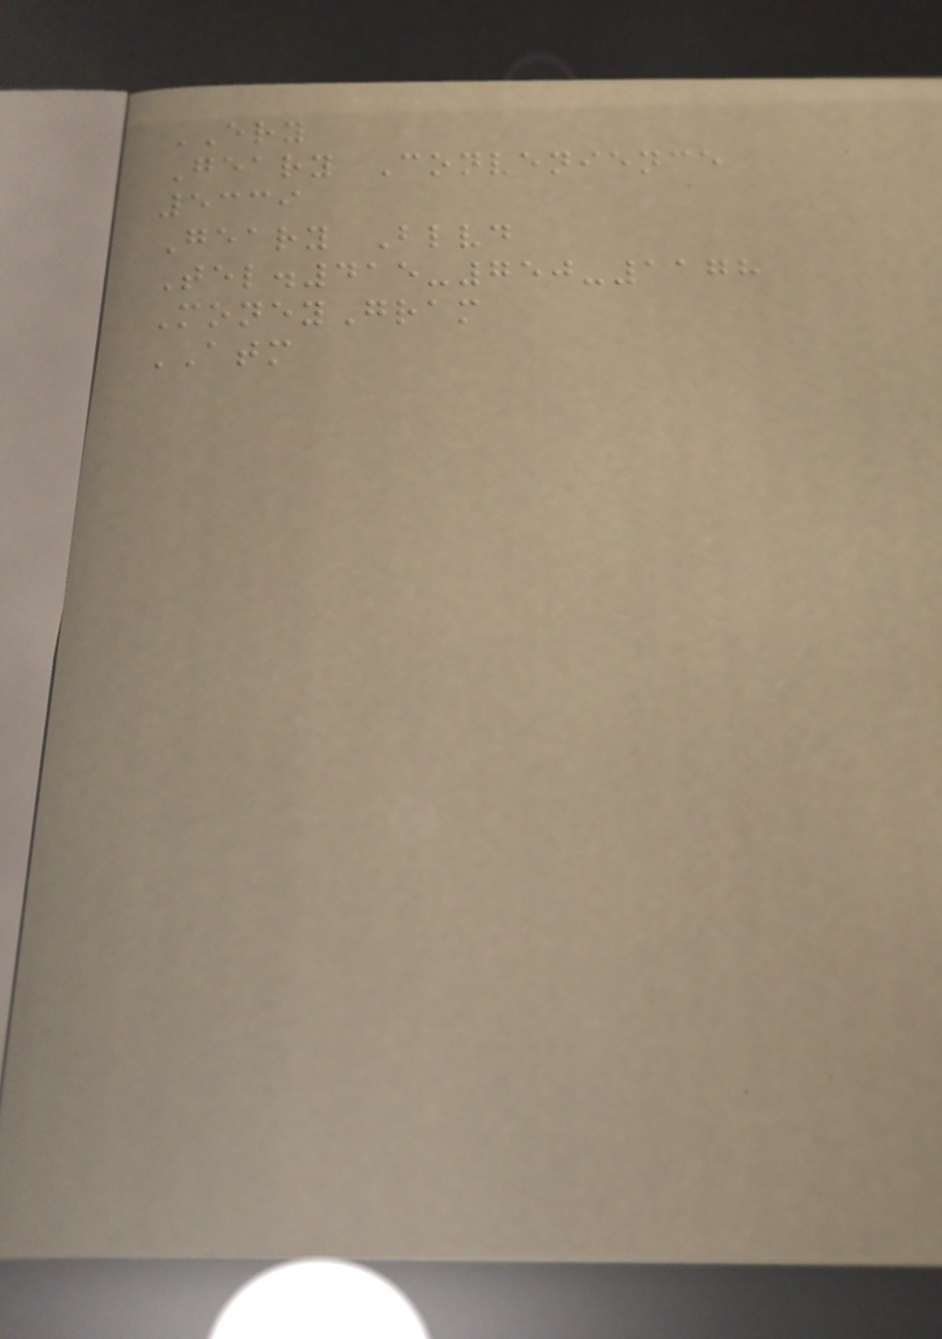ERY
Geary Convenience
5339
Geary Blvd
Tel.415-750-1178
MoneyGram
ATM
